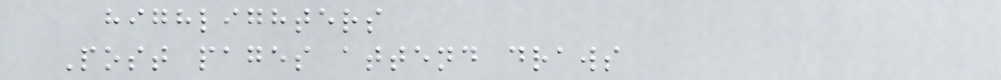highlighters
Post pages attend draws
